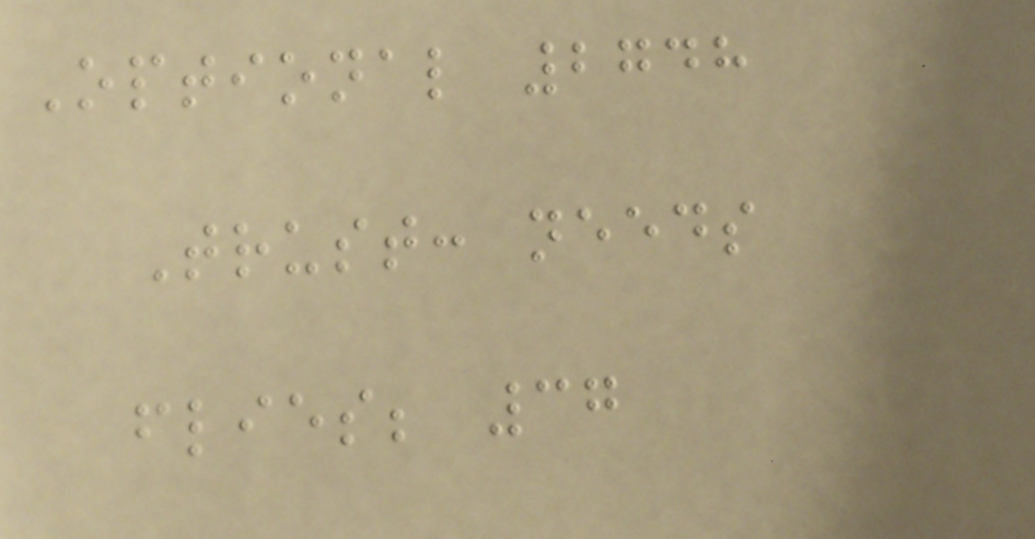Optional 2748
Trust: needs
flies; 37
